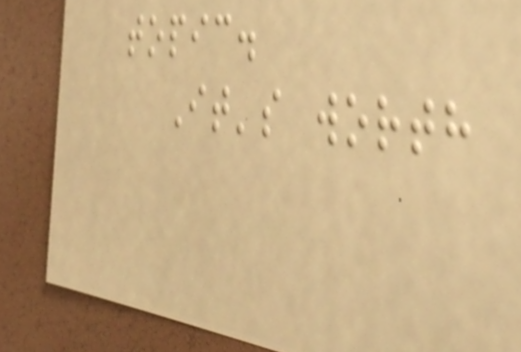topic.
It's worth
